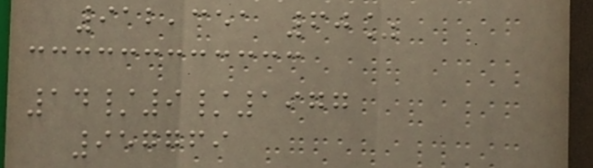912,351 60%
14/9/1977
957769
